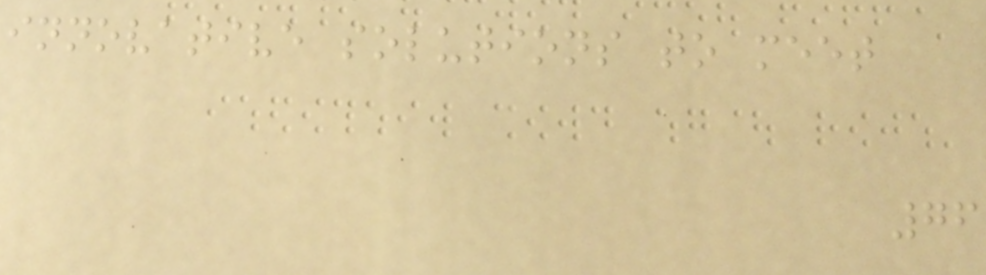innovative solutions to meet
76
